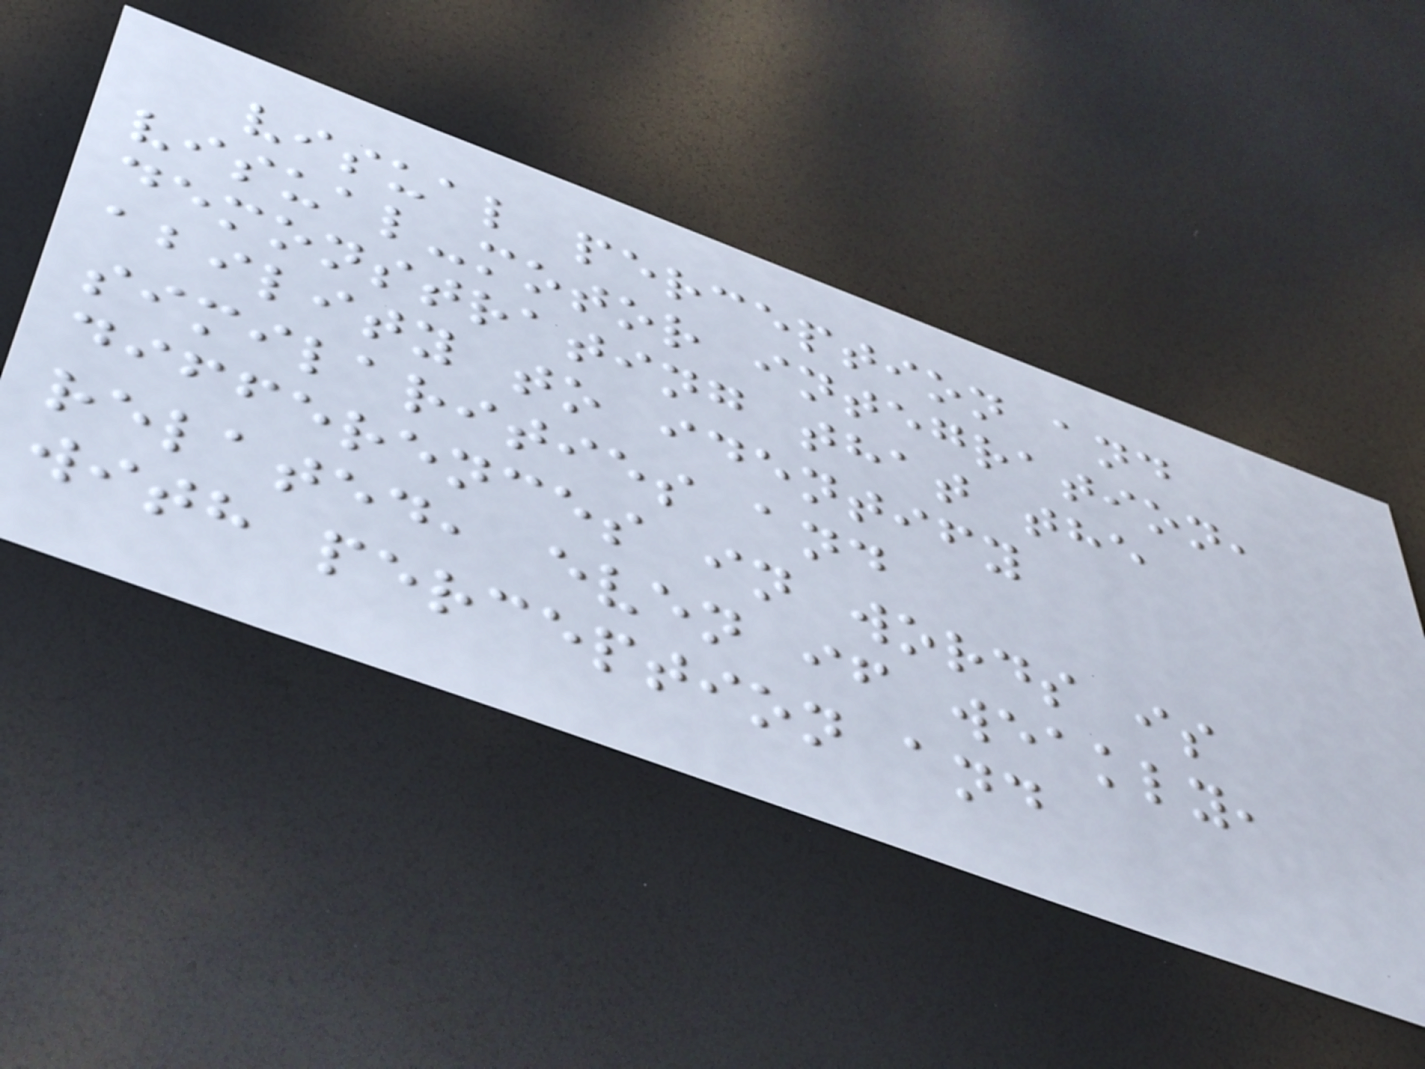visual perception and
visual-motor integration,
demonstrating that the
ability to identify
similarities and
differences in words is
related, even if weakly,
with perception and
